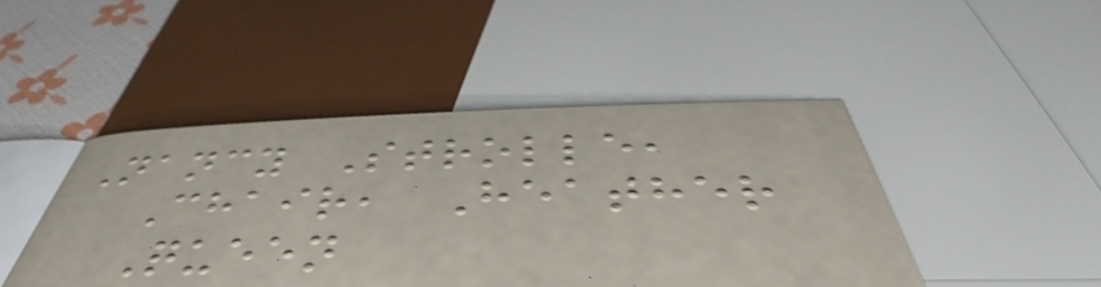Nancy Strolle,
Chair, Heather
Queen
